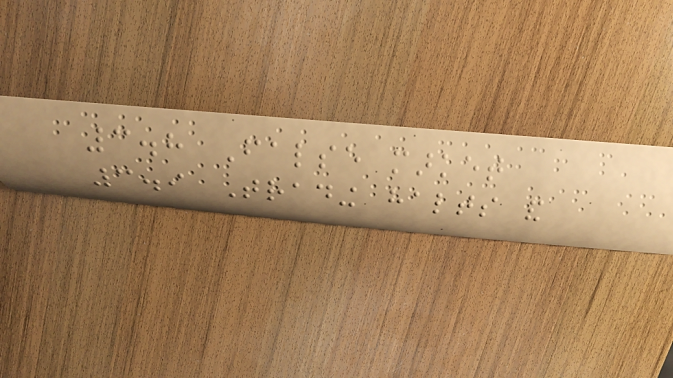3.8 False market
3.9 Trading halts and
